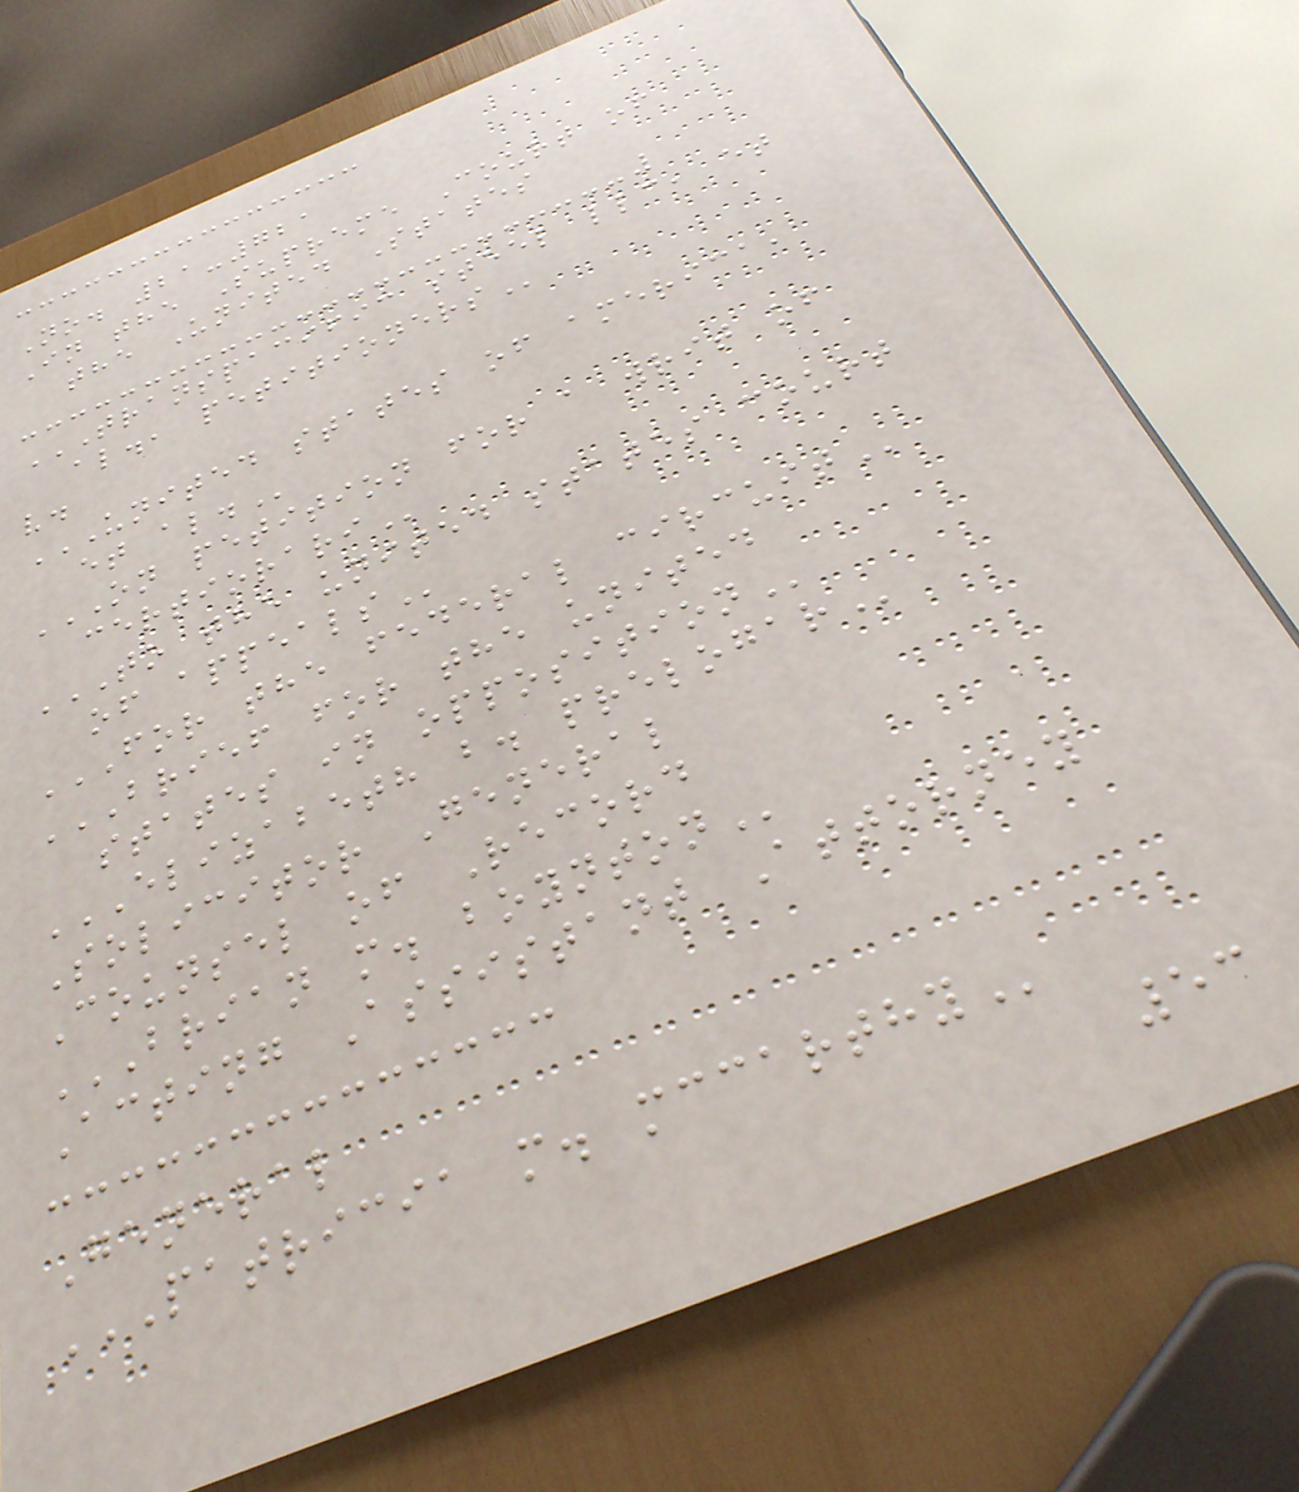No. 21-721
In the Supreme Court of
the United States
TRANSPACIFIC STEEL LLC, ET
AL., PETITIONERS
v.
UNITED STATES OF AMERICA,
ET AL.
ON PETITION FOR A WRIT OF
CERTIORARI
TO THE UNITED STATES COURT
OF APPEALS
FOR THE FEDERAL CIRCUIT
BRIEF FOR THE UNITED
STATES IN OPPOSITION
ELIZABETH B. PRELOGAR
Solicitor General
Counsel of Record
BRIAN M. BOYNTON
Acting Assistant Attorney
General
PATRICIA M. MCCARTHY
53
